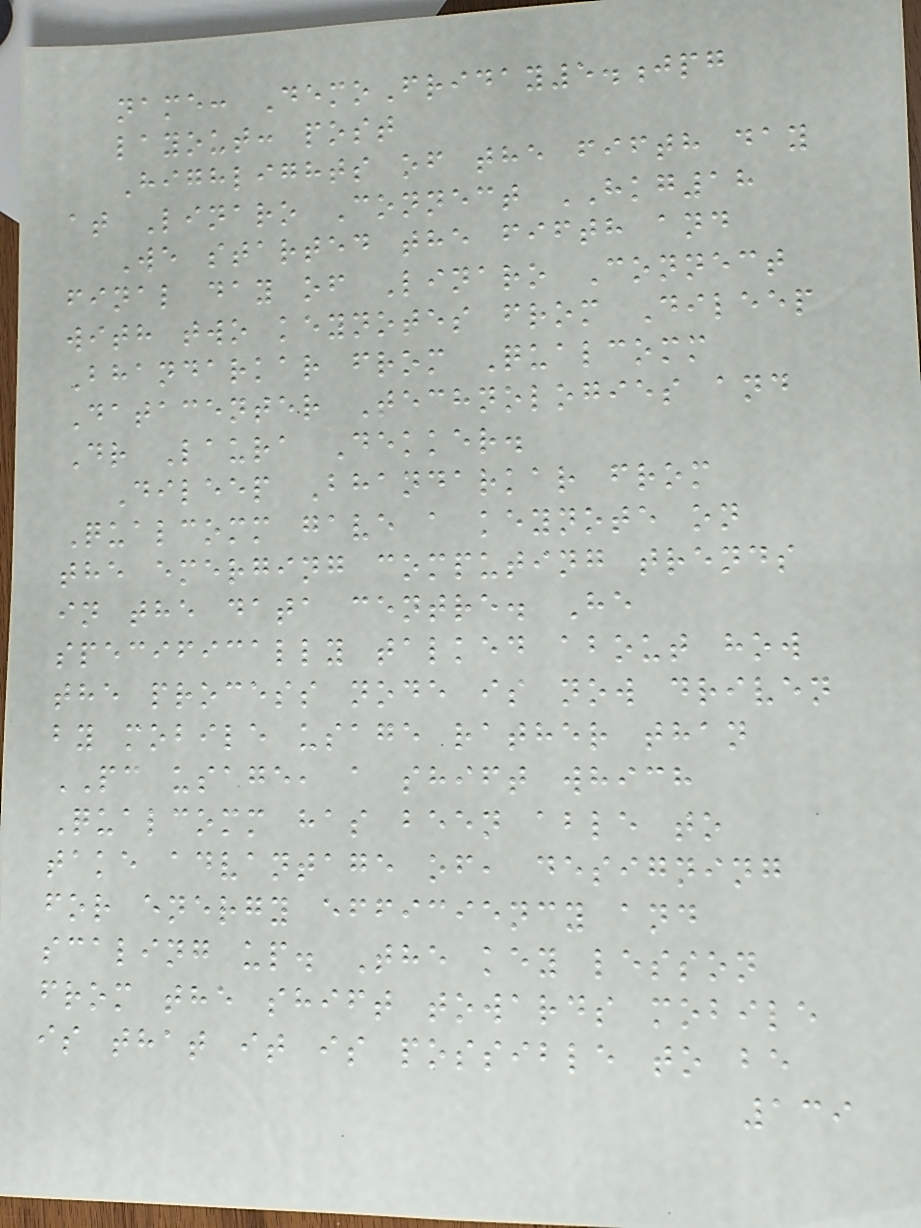name: DemoFriday5.jpg
layout: post
Highlights of the fifth day
at Linaro Connect HKG18
We started the fifth and
final day of Linaro Connect
with two keynotes from Dileep
Bhandarkar from Qualcomm
Datacenter Technologies and
Dr Laura Dekker.
Dileep Bhandarkar from
Qualcomm gave a keynote on
the emerging computing trends
in the data centre. He
specifically talked about how
the process node is now driven
by mobile usage rather than
PC usage, a shift which
Qualcomm has been able to
take advantage of, designing
for energy efficiency and
scaling up. The key lesson
from the shift towards mobile
is that it is possible to be
139
